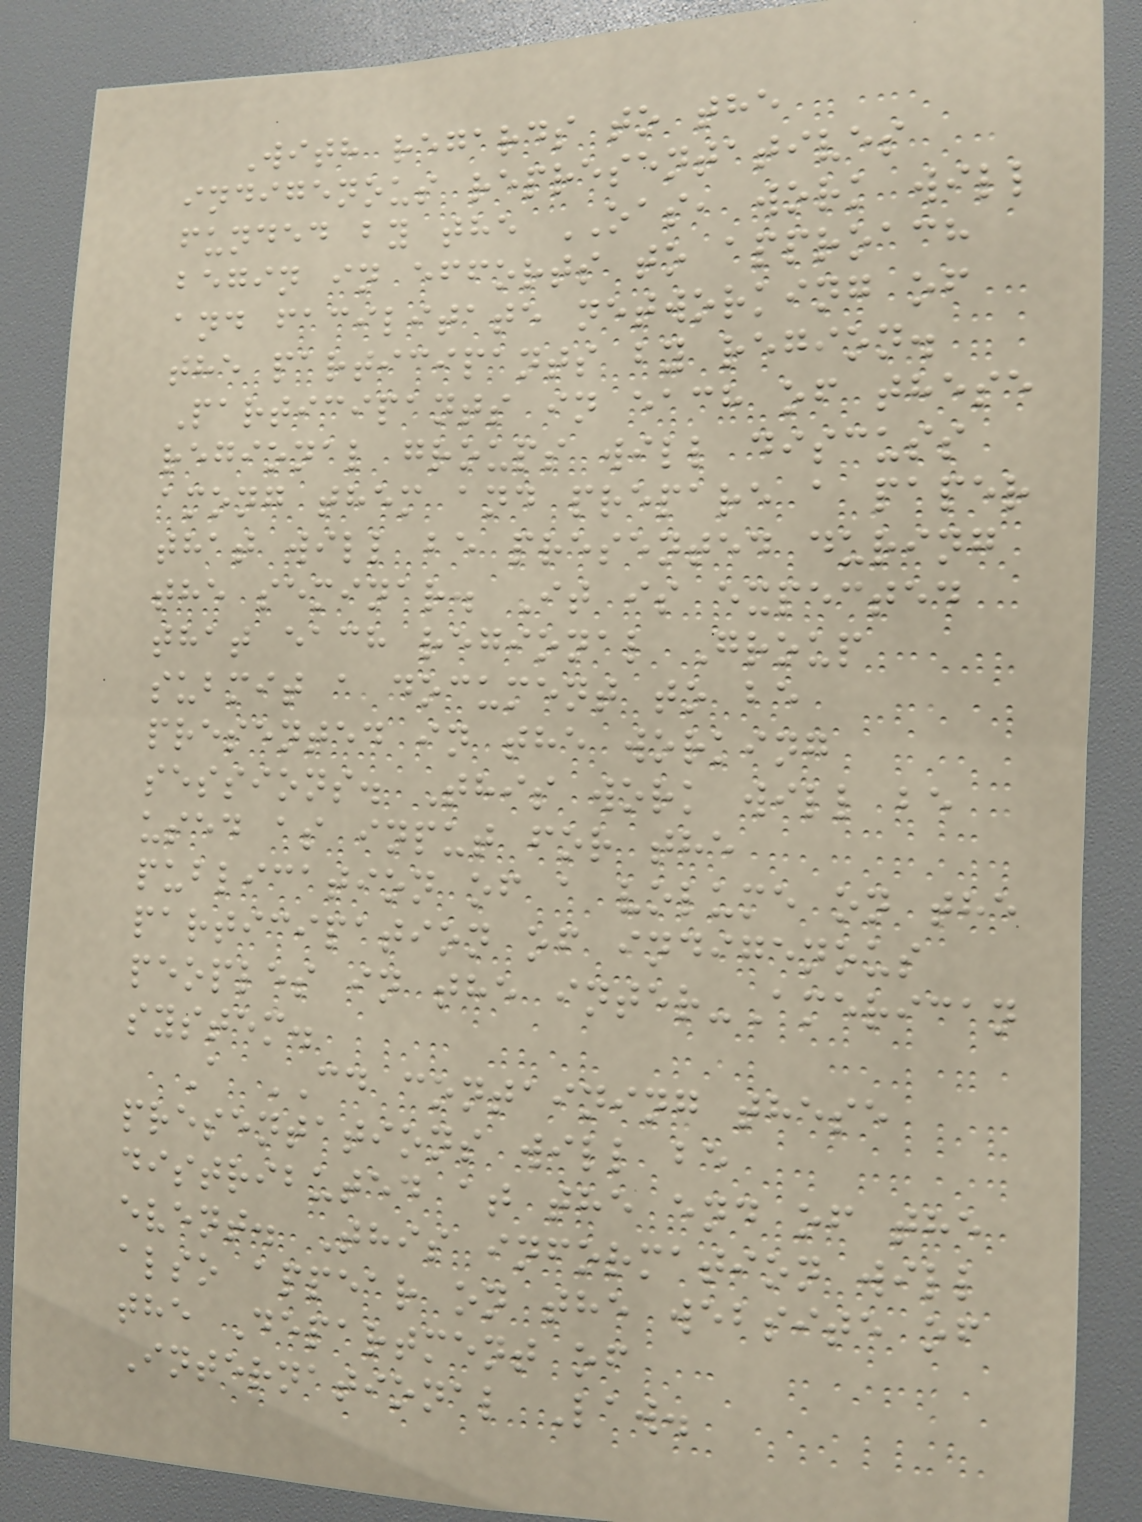With regards to the
indigenous representatives
funded by the OAS, work will
begin in efforts to approach
and facilitate networking of
the participants by region.
Participants in each of these
regional groups will discuss
among them and prepare a paper
that will be presented during
the seminar. It is expected
that each regional Group
submit a document to be
presented in the working
sessions. This work will be
used as input for the
publication of a volume on the
participation of indigenous
peoples in the inter-American
system.
A CD containing these
presentations will be
distributed at the end of the
event. This information will
also appear on the website of
the Department of
International Law.
